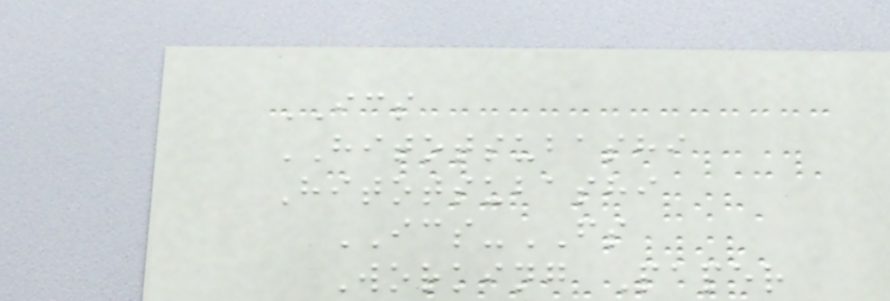ICS
HITOTSUBASHI
Hitotsubashi
ICS-FS
Working Paper
